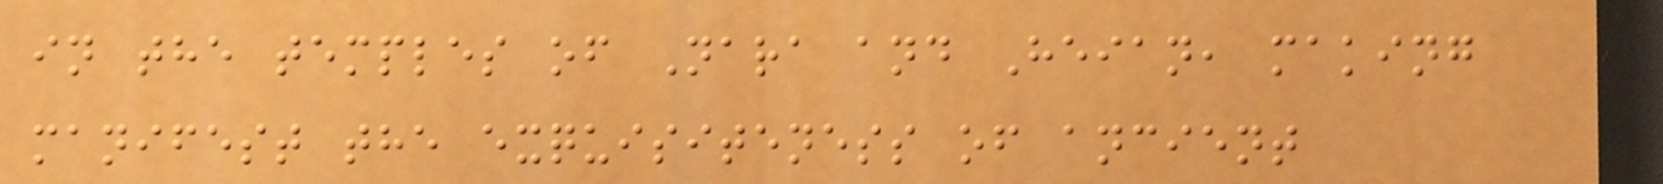in the temples of Nara and Heian, making
manifest the exquisiteness of ancient
